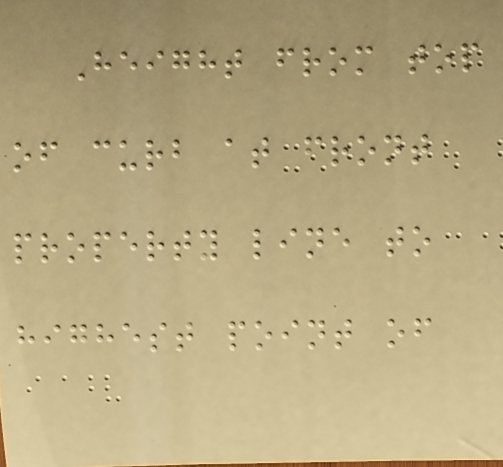Height from top
of curb at front
property line to
highest point of
